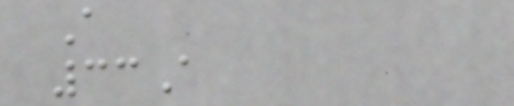A
33A
